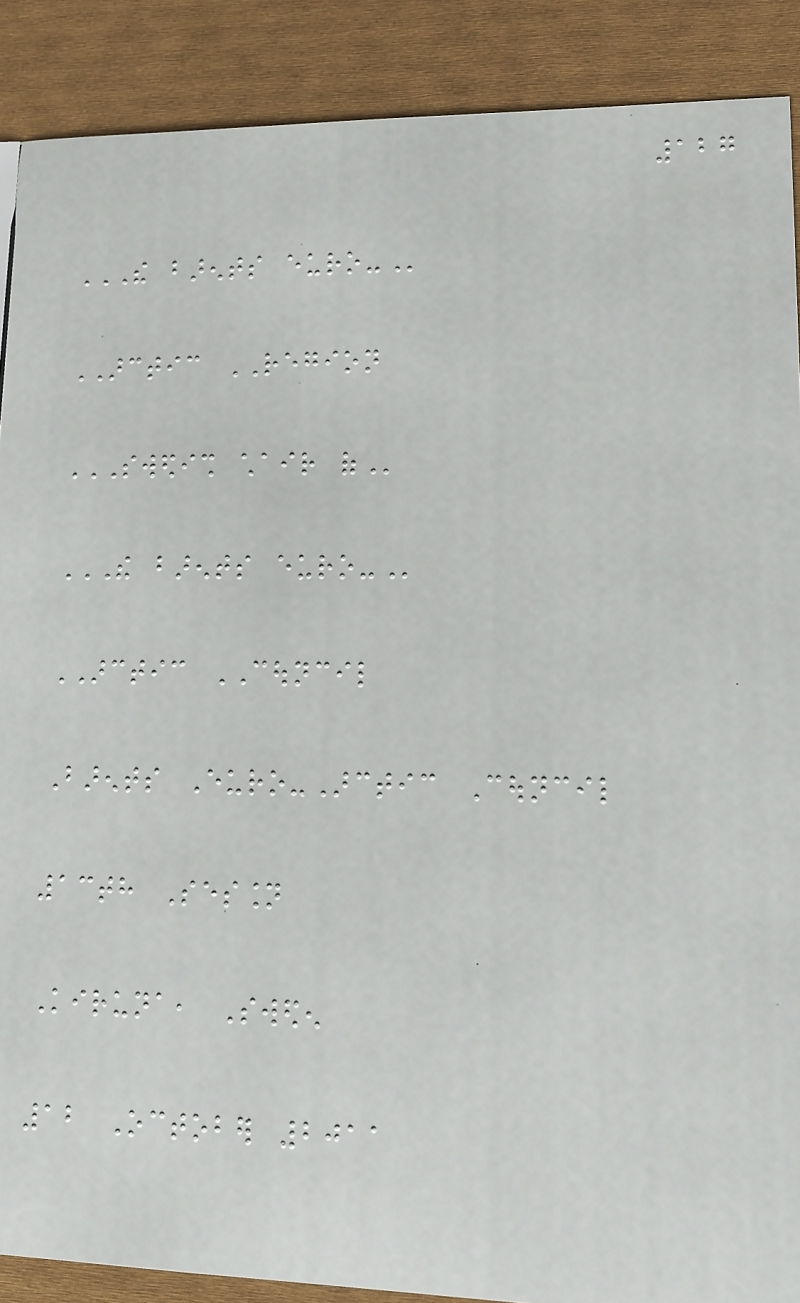127
THE BARENTS EURO-
ARCTIC REGION
SWEDISH CHAIR OF
THE BARENTS EURO-
ARCTIC COUNCIL
Barents Euro-Arctic Council
13th Session
Kiruna, Sweden
12 October 2011
